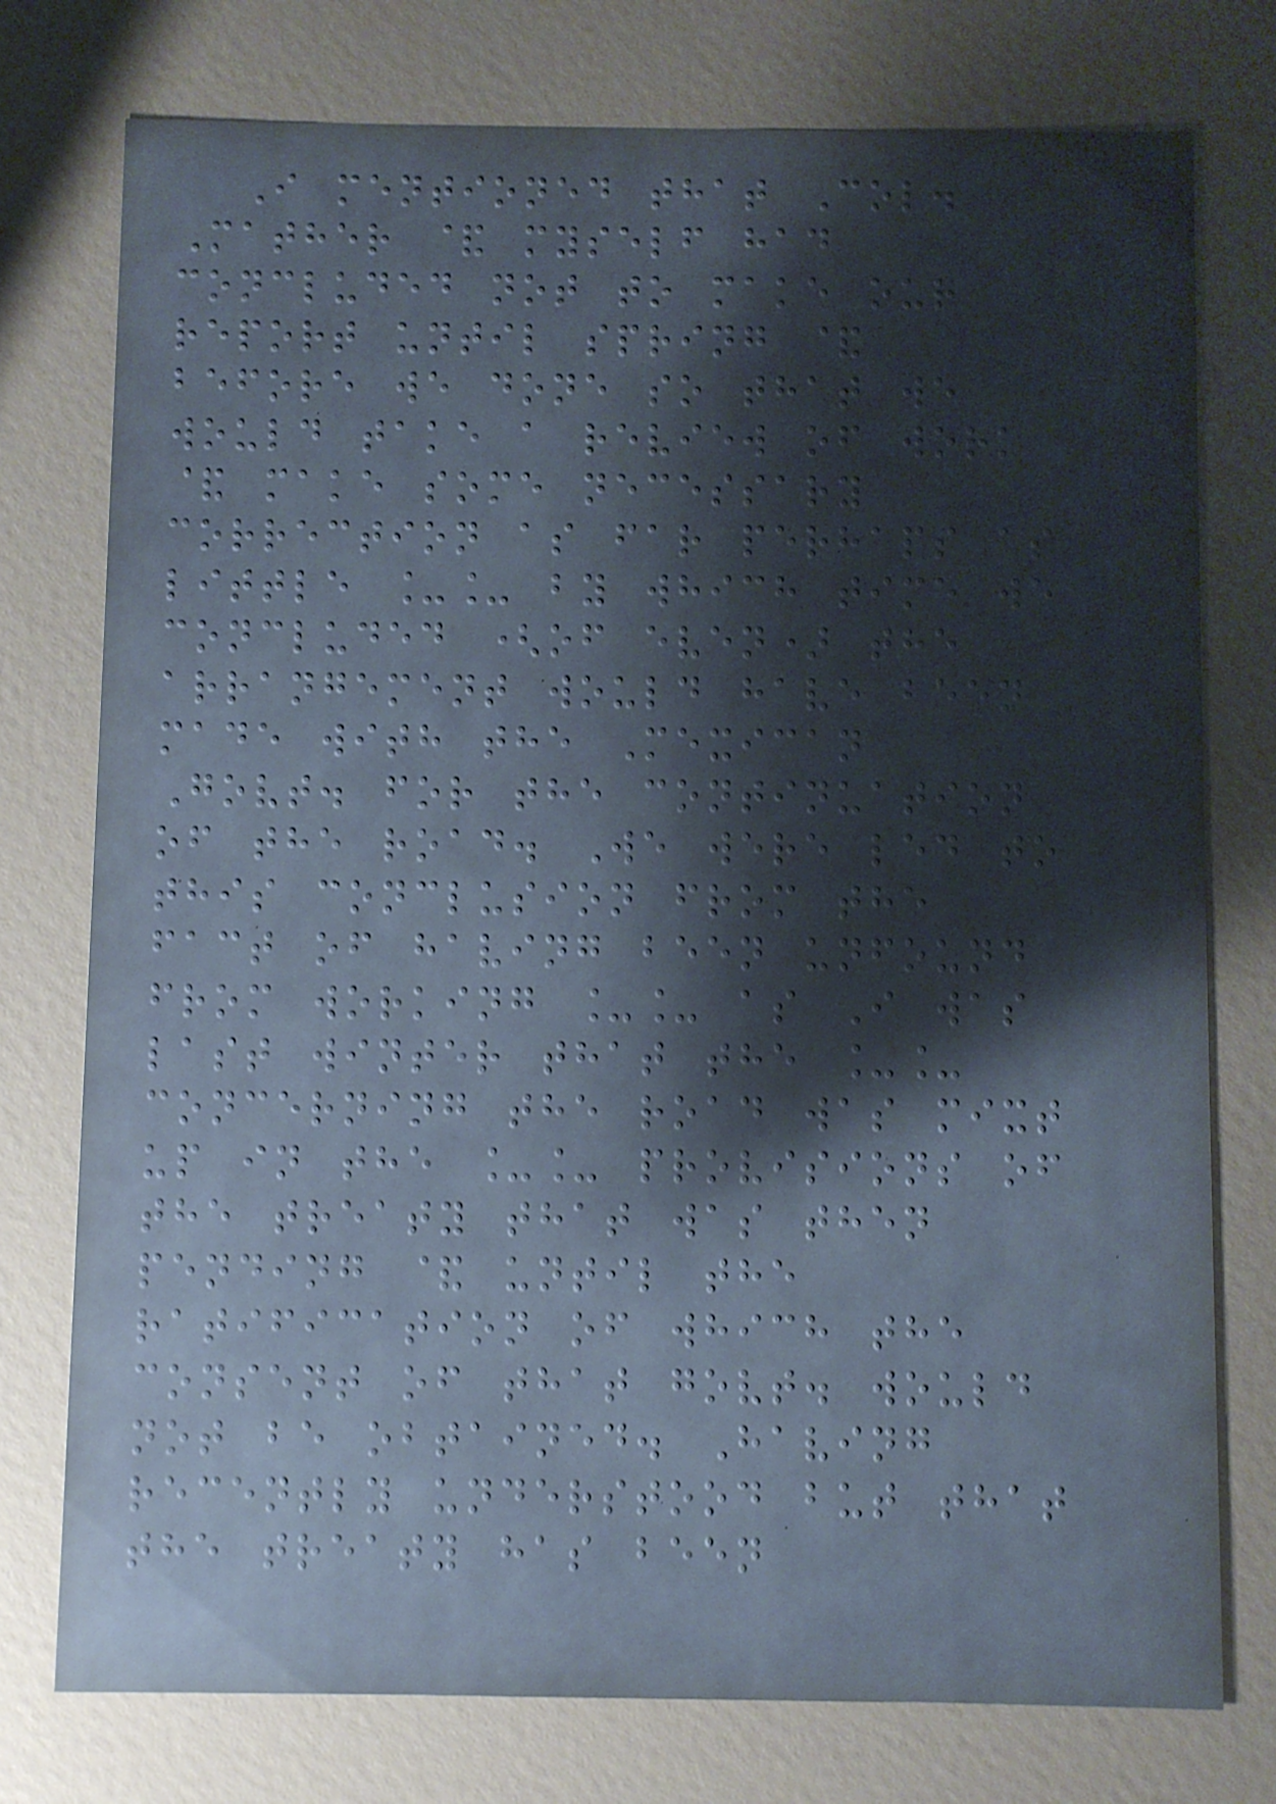I mentioned that Col.
Mather & myself had
concluded not to make our
report until spring &
before we done so that we
would take a review of work
& make some necessary
correction as far perhaps as
little __ by which time we
concluded (of even) the
arrangement would have been
made with the Mexican
Govt. for the continuation
of the road. We were led to
this conclusion from the
fact of having been unfound
from working __ as I was
last winter that the __
concerning the road was mixt
up in the __ provisions of
the treaty that was then
pending & until the
ratification of which the
consent of that govt. would
not be obtained. Having
recently understood but that
the treaty has been
